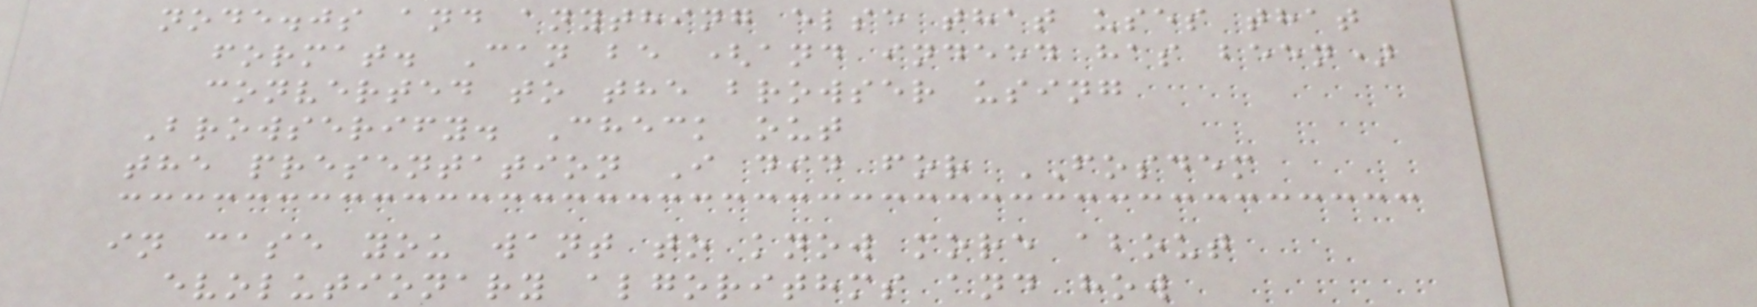node.js and anything else that uses that
format. Can be (and indeed has been)
converted to the browser using
Browserify. Check out
the presentation I did for FOSDEM
in case you want to know more about
evolutionary algorithms and how
